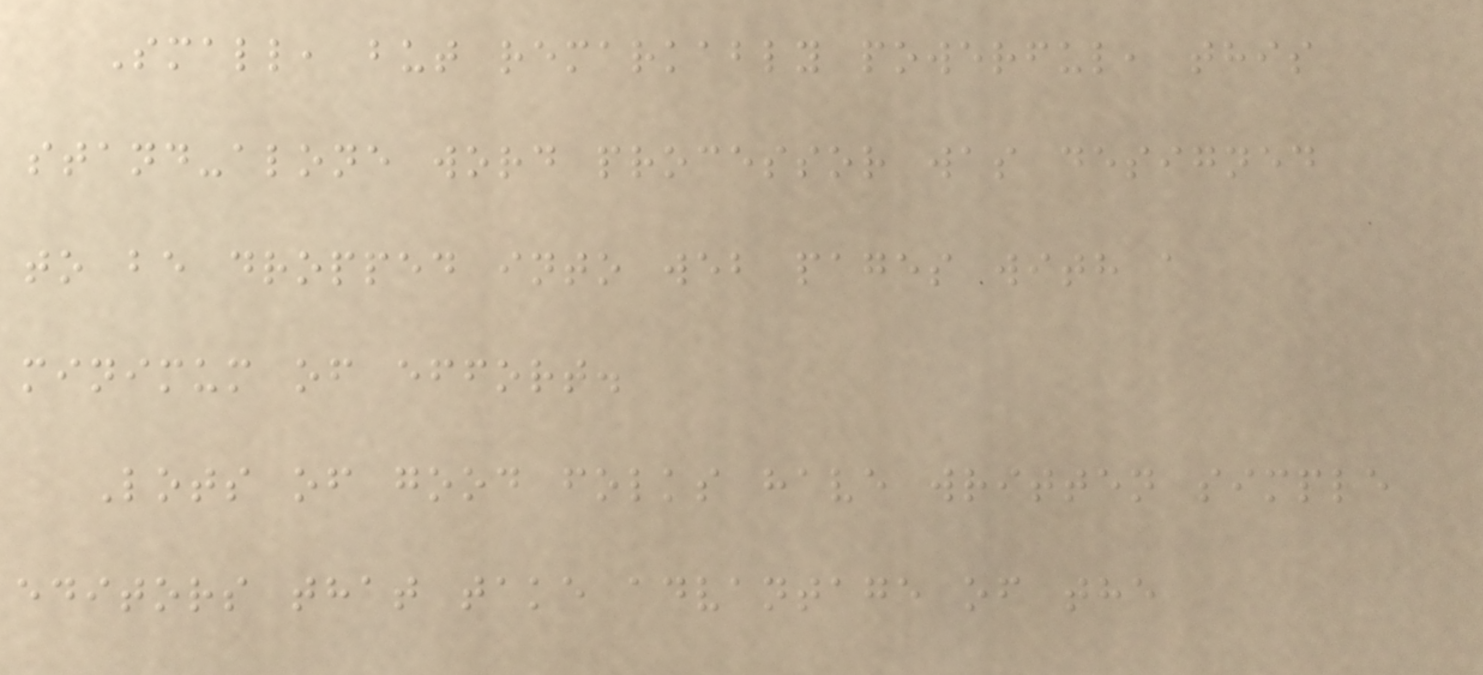Small, but remarkably powerful, this
stand-alone word processor was designed
to be dropped into web pages with a
minimum of effort.
Lots of good folks have written simple
editors that take advantage of the
